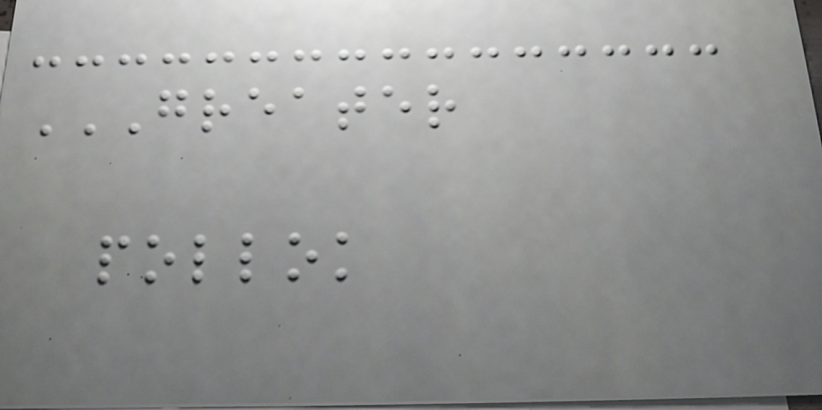GREATER
POLLOK
